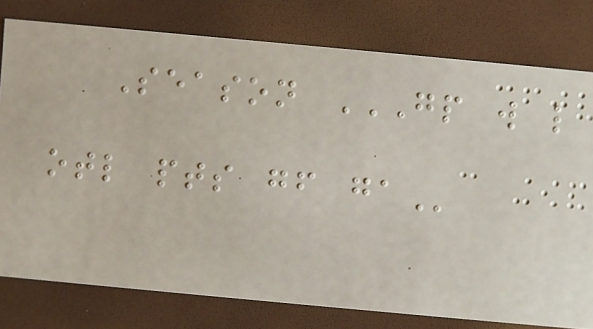Season GP W L
OTL PTS GF GA
